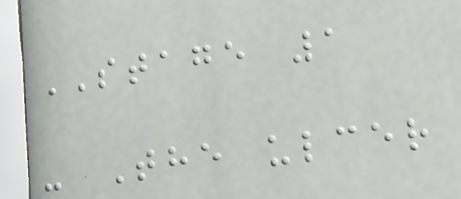STAGE 1
- The ulcer
